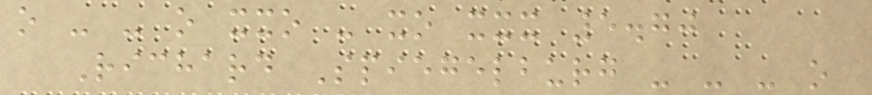o - - o xxo - xo xxx 5.70
Richard Spiegelburg - - - o
